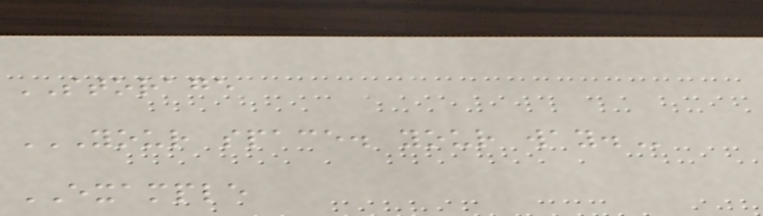STORAGE
YOUR SPACE. YOUR WAY.
EXAMPLE
